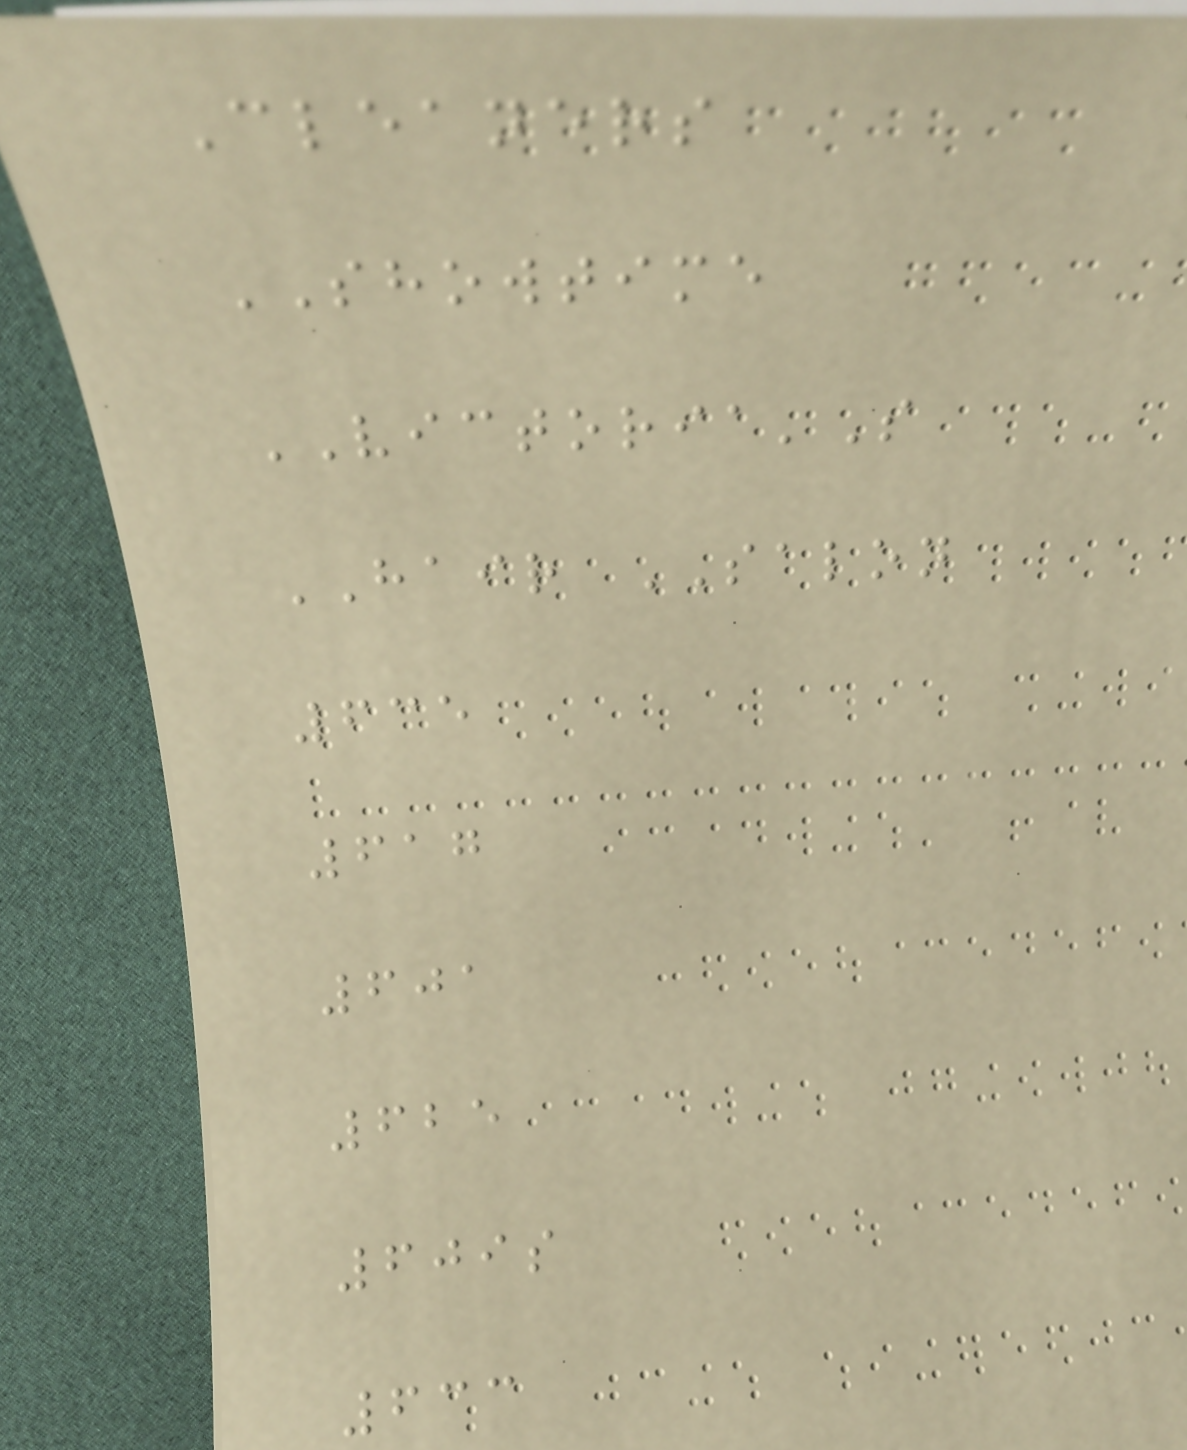Cleaners
SHOWTIME
VICTORIA'S
HAIR SALON
635
617
601
625
609s
633
